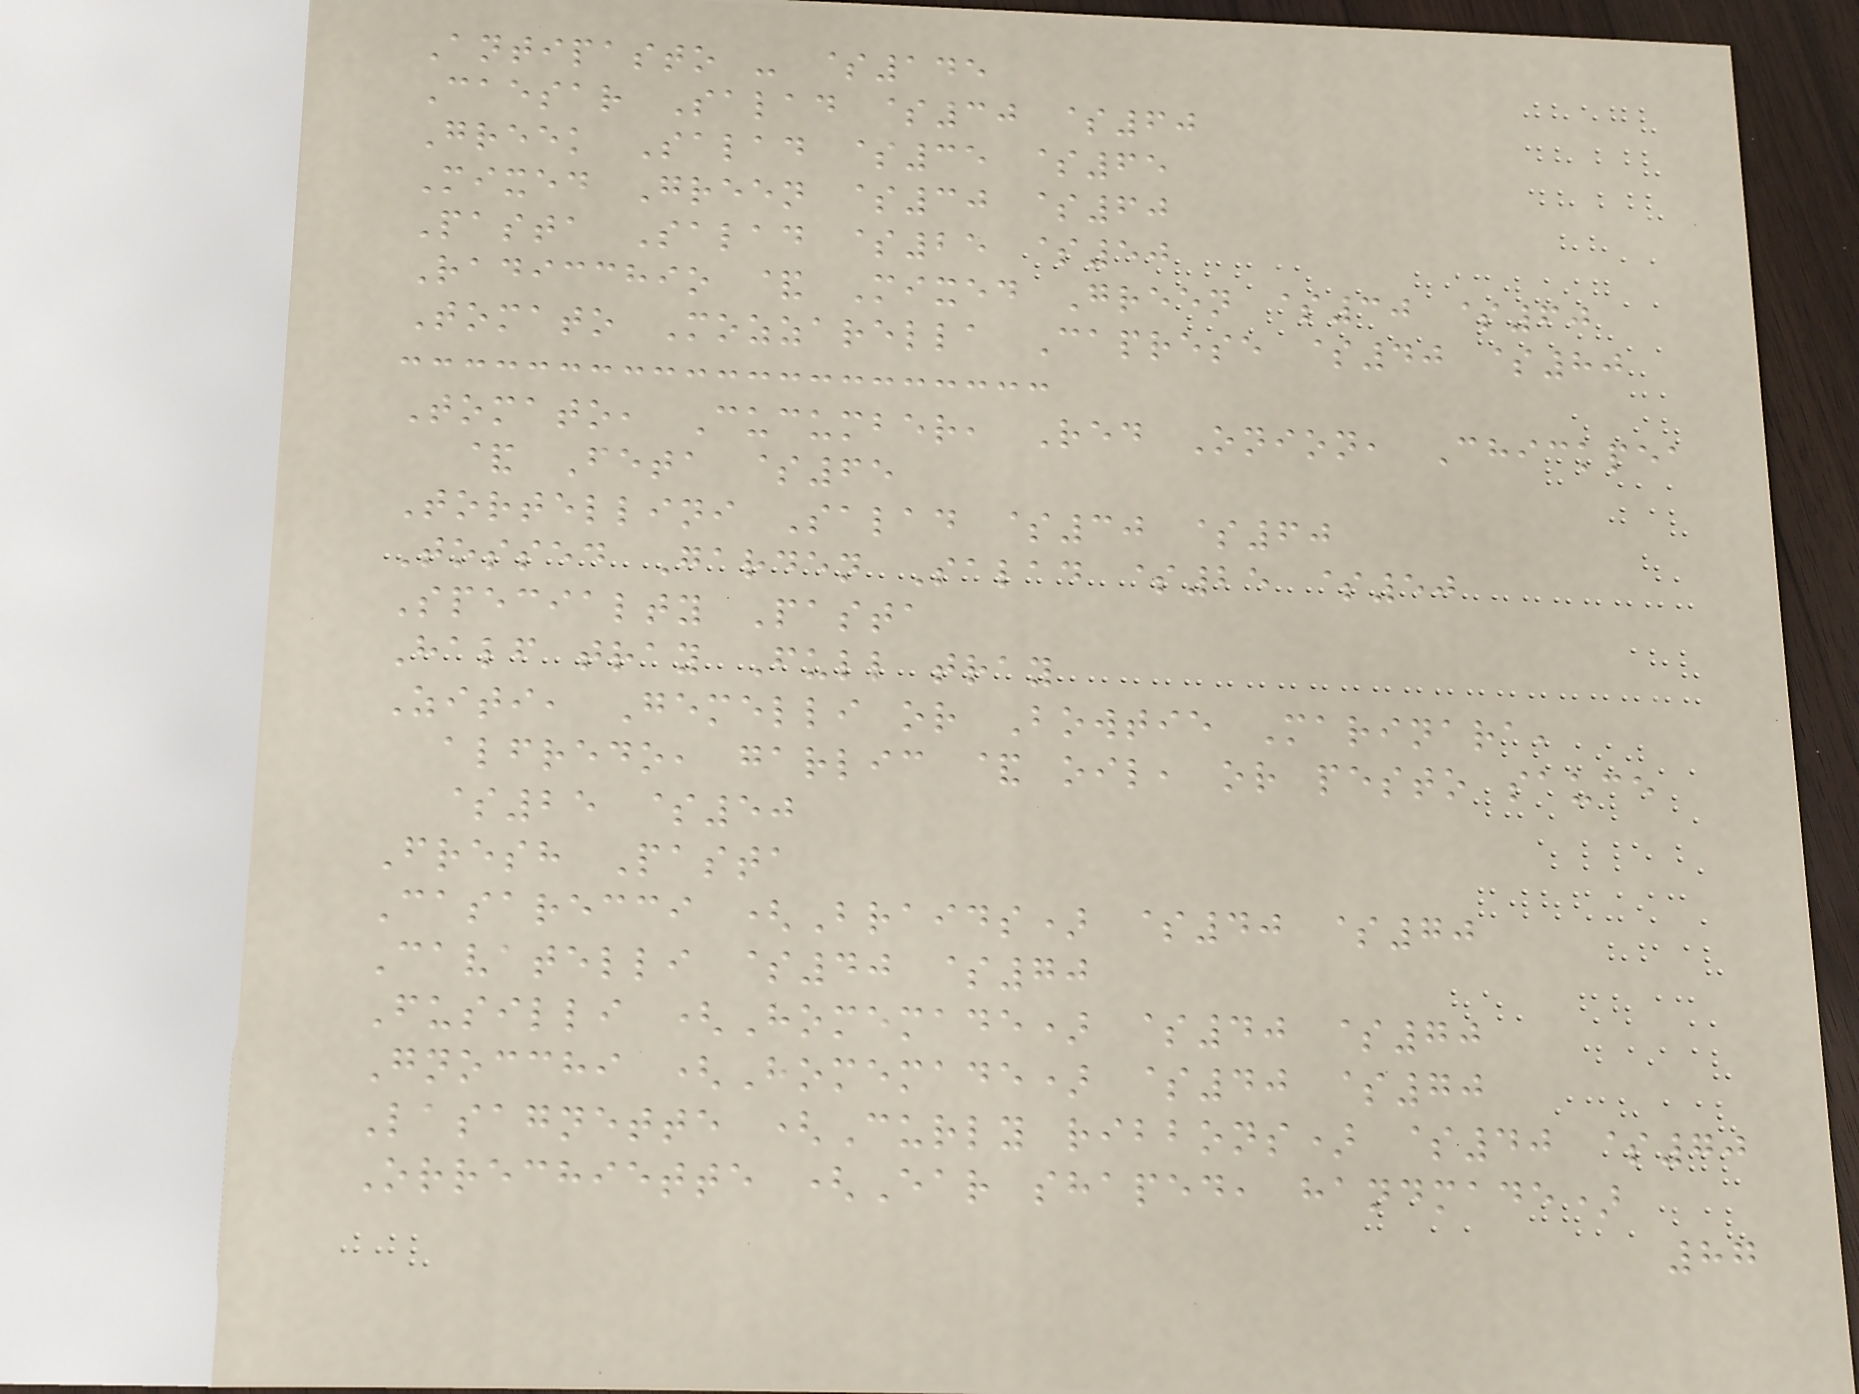Antipasto - $145
Caesar Salad $30 $60
Greek Salad $35 $65
Mixed Green $30 $60
Pasta Salad $25 $50
Radicchio & Mixed Green $30 $60
Tomato Mozzarella Caprese $40 $80
Tomato, Cucumber, Red Onion, Chickpea
& Feta $65
Tortellini Salad $30 $60
Tossed Garden Salad $25 $50
Specialty Pasta
Half tray Full tray
Ziti, Gemelli or Bowtie Marinara,
alfredo, garlic & oil, or pesto sauce
$25 $50
Fresh Pasta
Casarecci (Braids) $40 $70
Cavatelli $40 $70
Fusilli (Homemade) $40 $70
Gnocchi (Homemade) $40 $70
Lasagnette (Curly ribbons) $40 $70
Orrechiette (Ear shaped, handmade)
87
